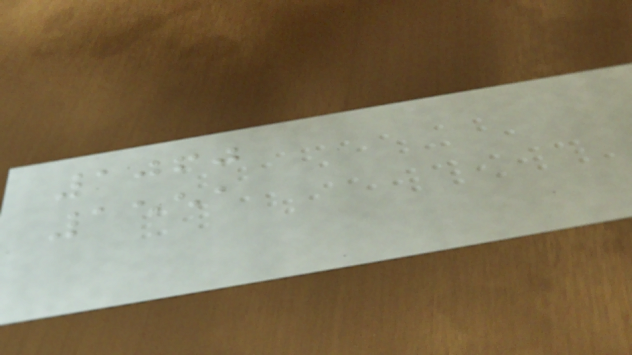1060
1551
